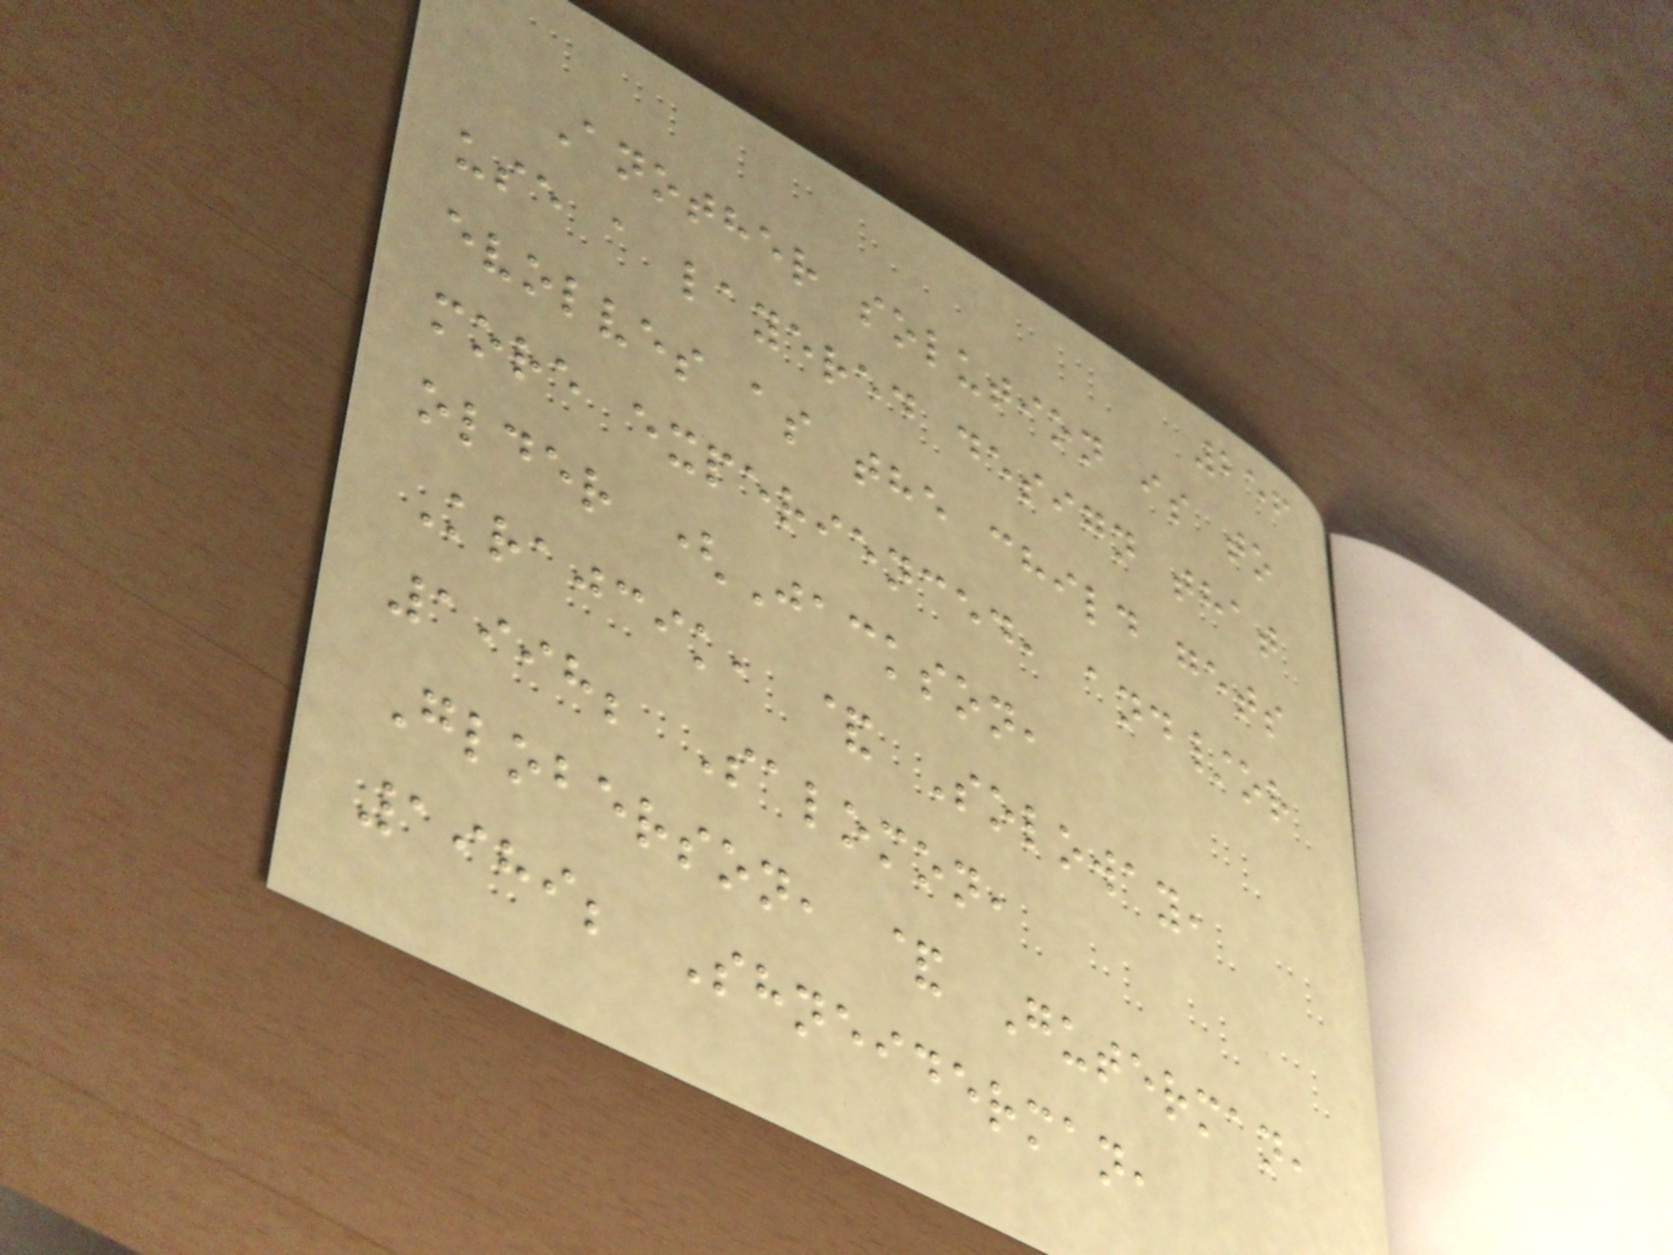256
Another solution is to
use a layered design that
evolves as the child gets
more experienced, and/or
older (Jackson,
Krajcik, & Soloway,
1998; Salomon,
Globerson, & Guterman,
1989; Shneiderman,
